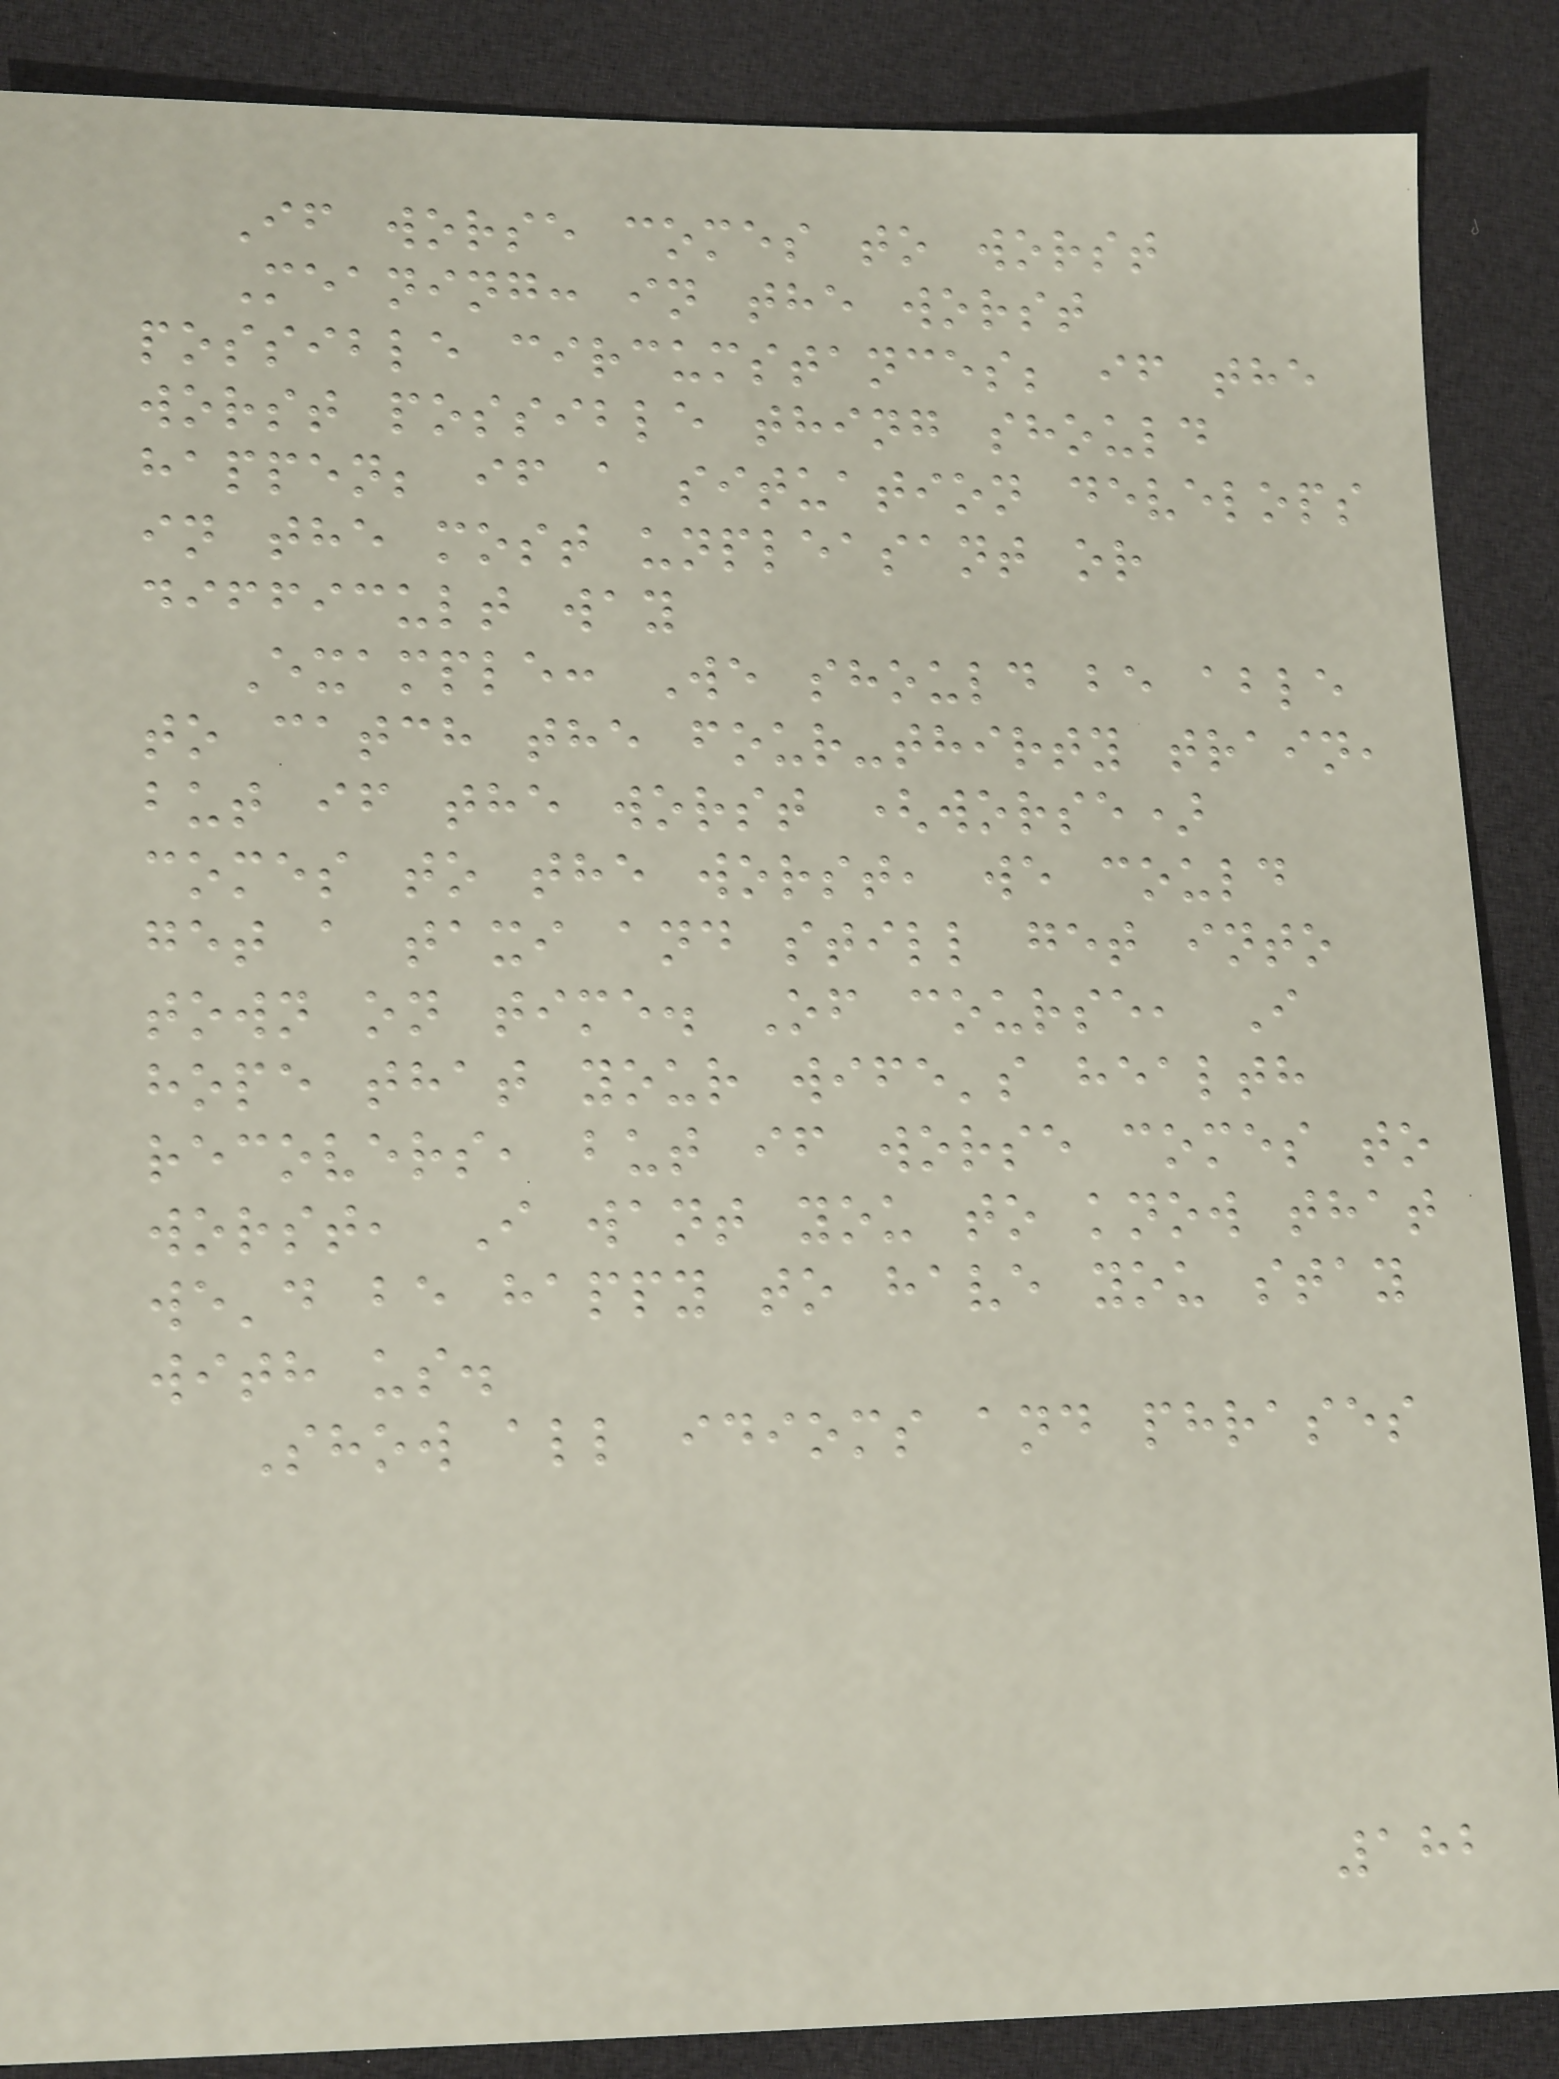If worse comes to worst
Meaning: in the worst
possible circumstances; if the
worst possible thing should
happen; if a situation develops
in the most unpleasant or
difficult way
Example: We should be able
to catch the four-thirty train,
but if the worst (worse)
comes to the worst, we could
get a taxi and still get into
town on time. Of course, I
hope that your wife's health
recovers, but if worse comes to
worst, I want you to know that
we'd be happy to have you stay
with us.
Show all idioms and phrases
182
